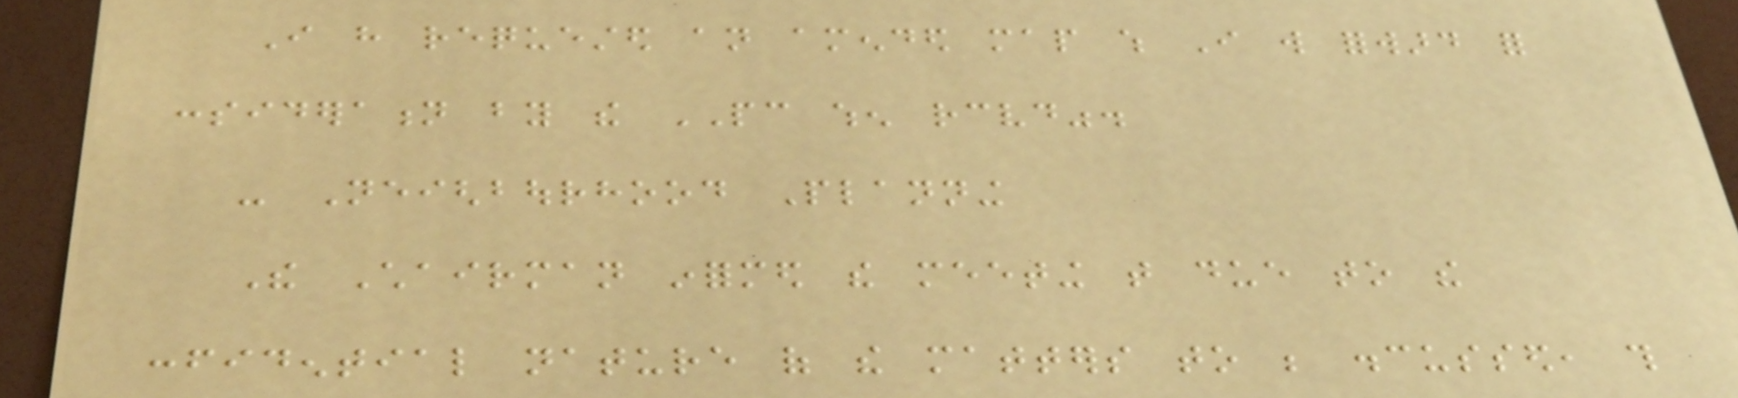I have requested an amended map which I will forward for
consideration by the PC when received".
- Neighbourhood Planning
The Chairman informed the meeting that due to the
confidential nature of the matters to be discussed, this
